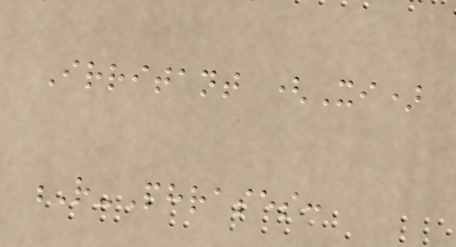Irritant (Xi)
R-Phrases:
